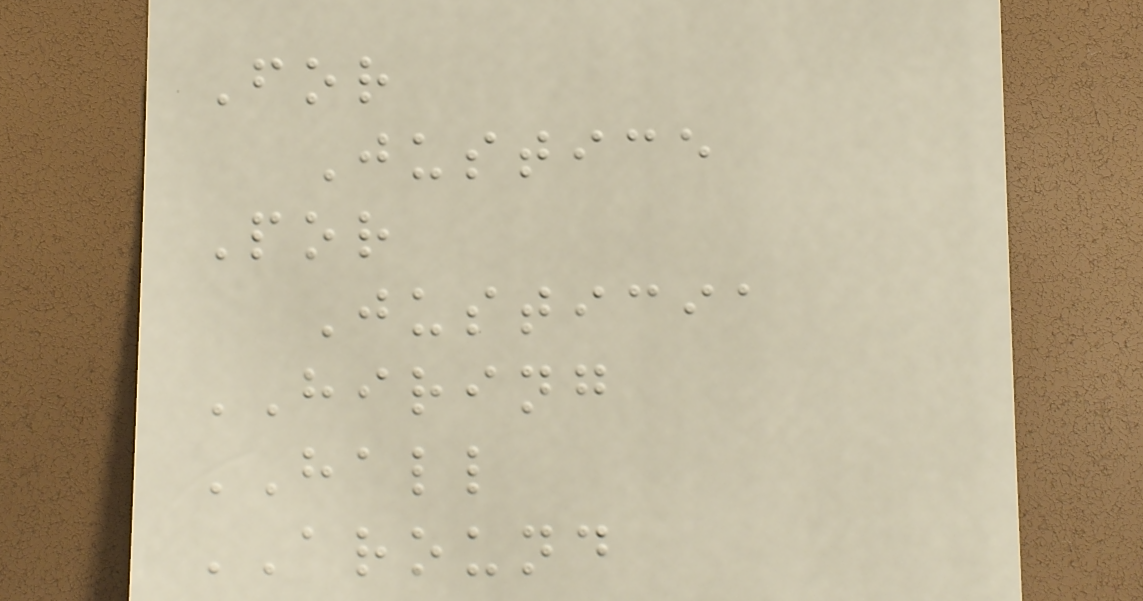For
Justice
Por
Justicia
HIRING
HALL
AROUND
